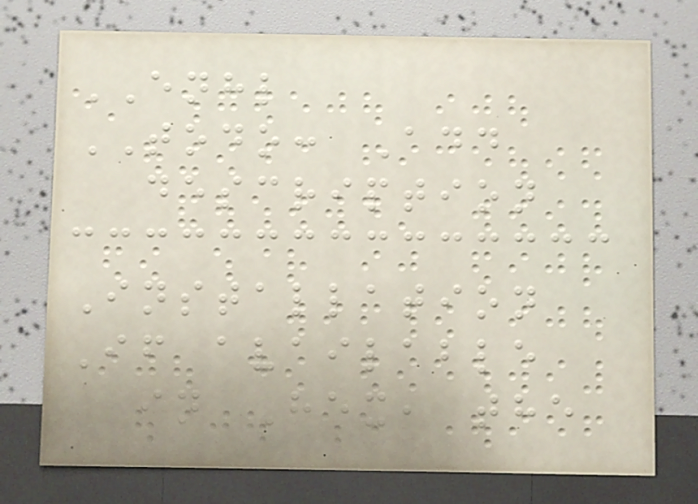ENHL
TODO: Add
description
Installation
If available
in Hex, the
